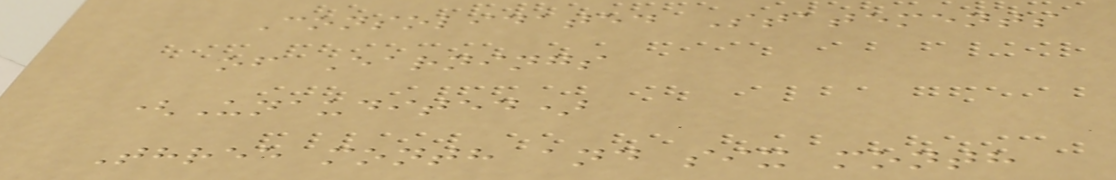Consolidated Statements
of Earnings
(Unaudited)
Three month and six month
